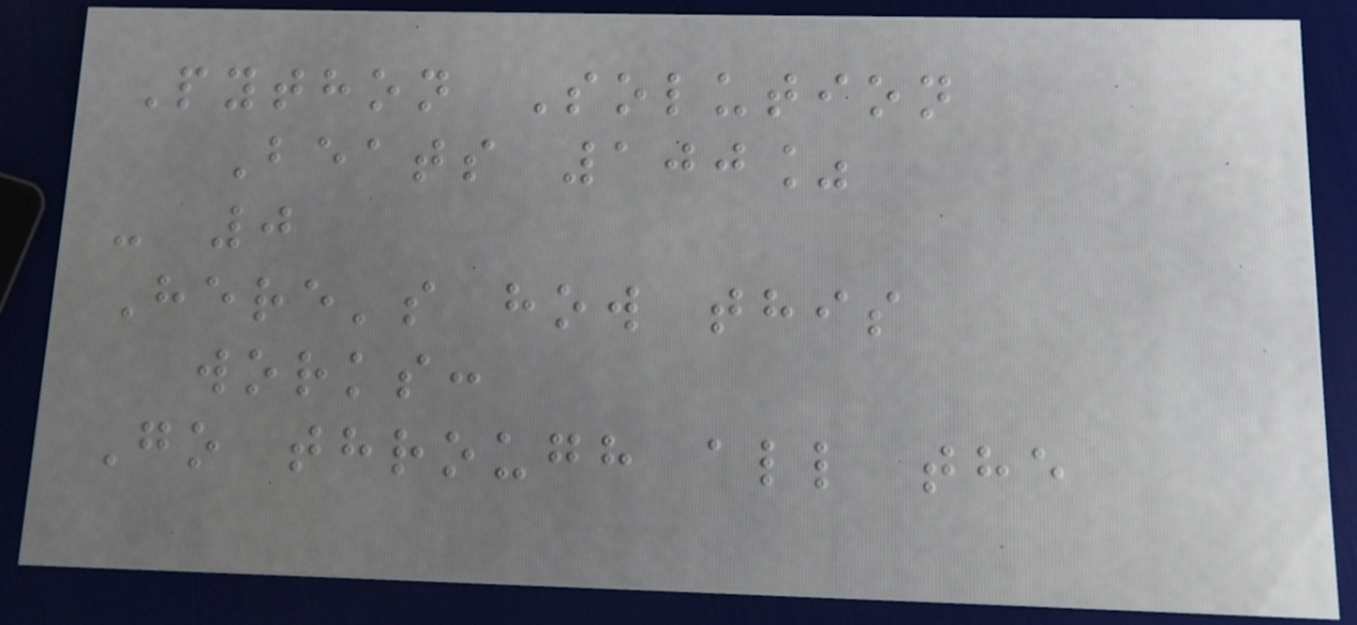Python Solution
Beats 100%
- 0
Here's how this
works:
Go through all the
